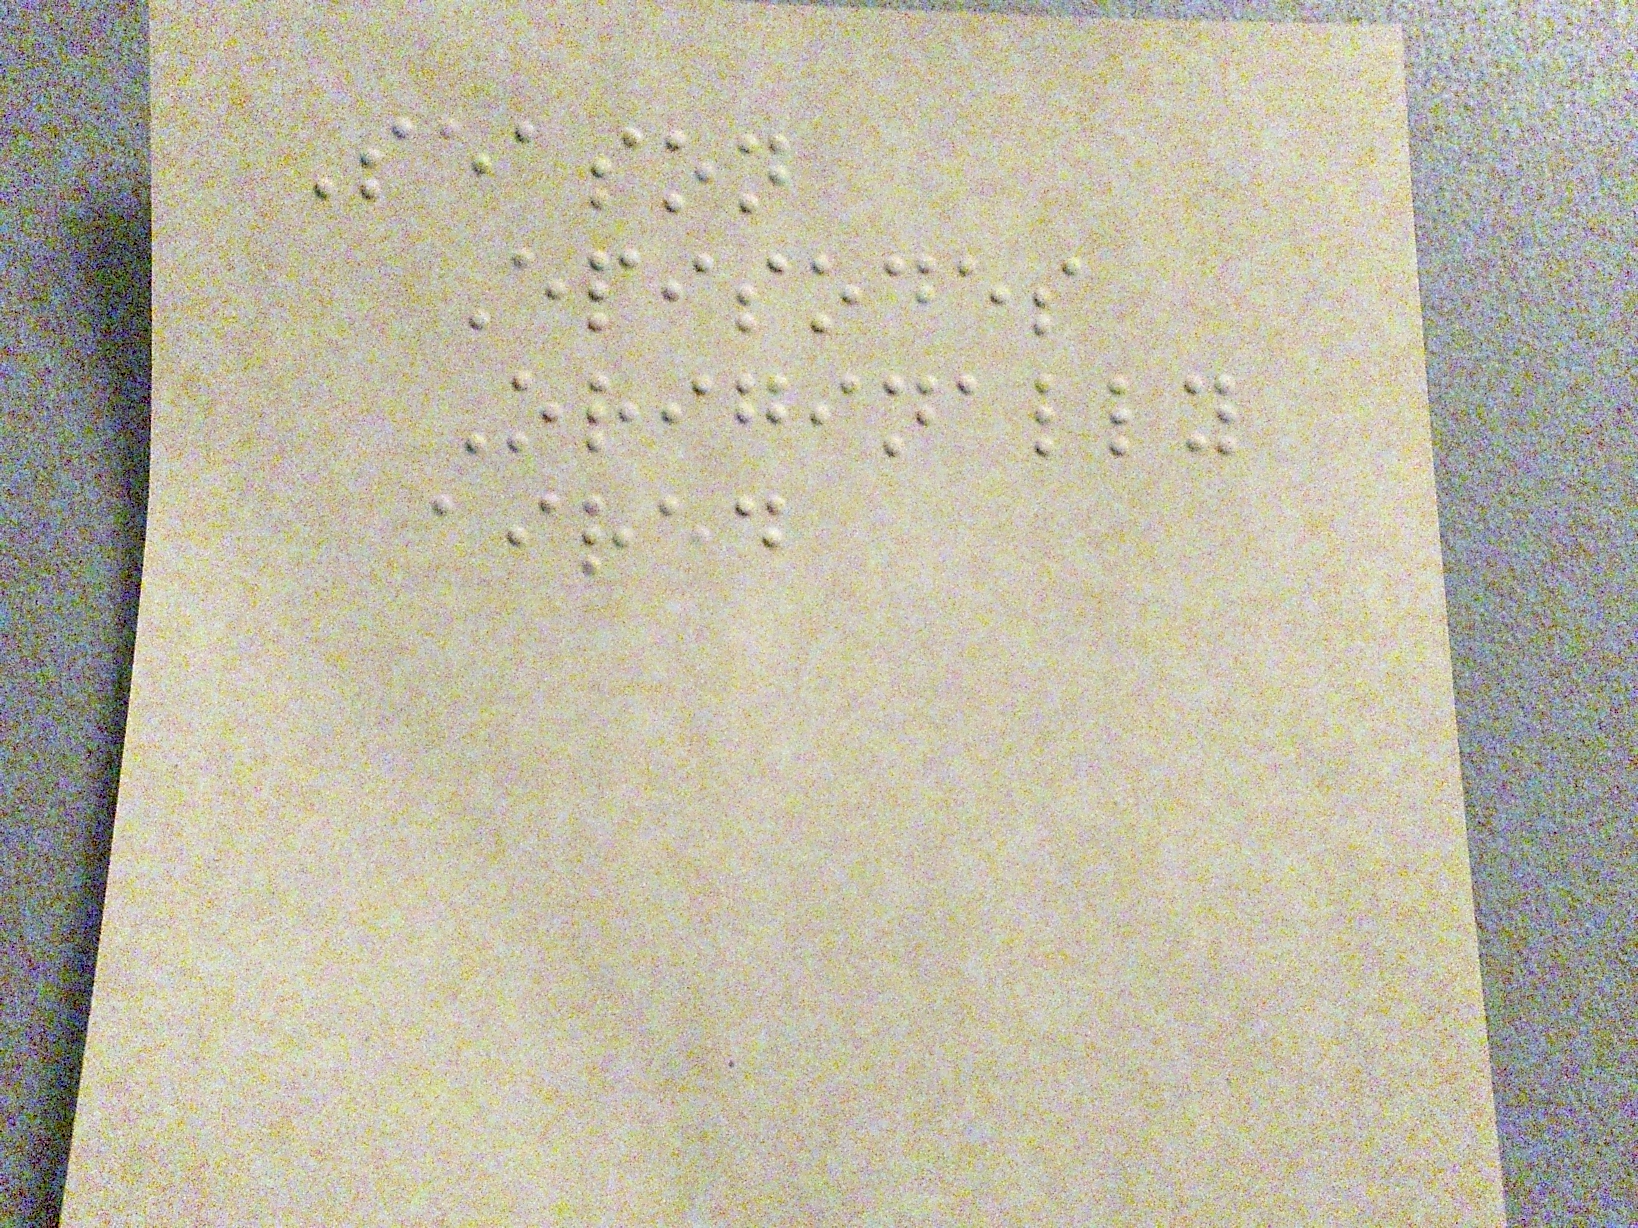Season
Episodes
Originally
aired
